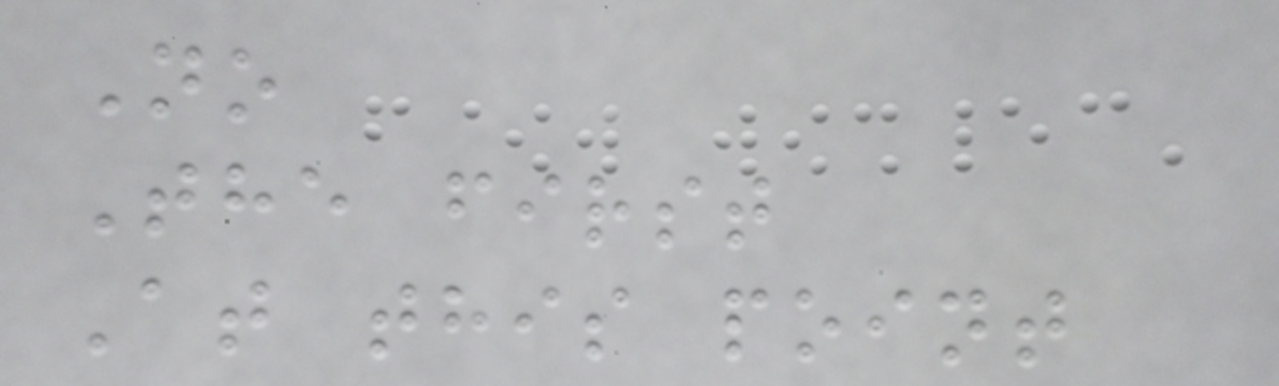No
The first
At this point
